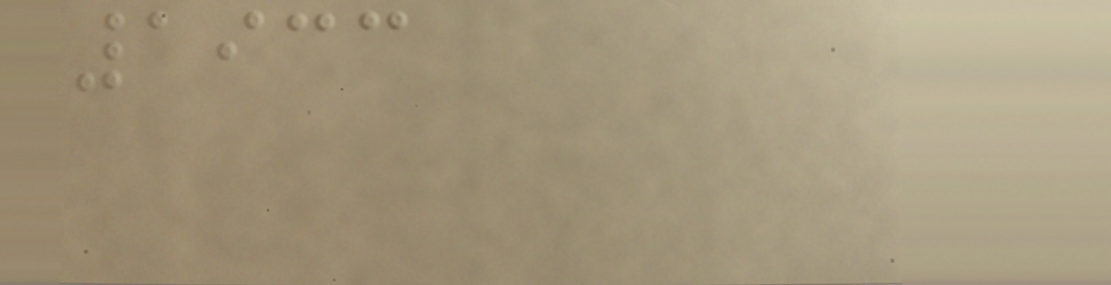1933
